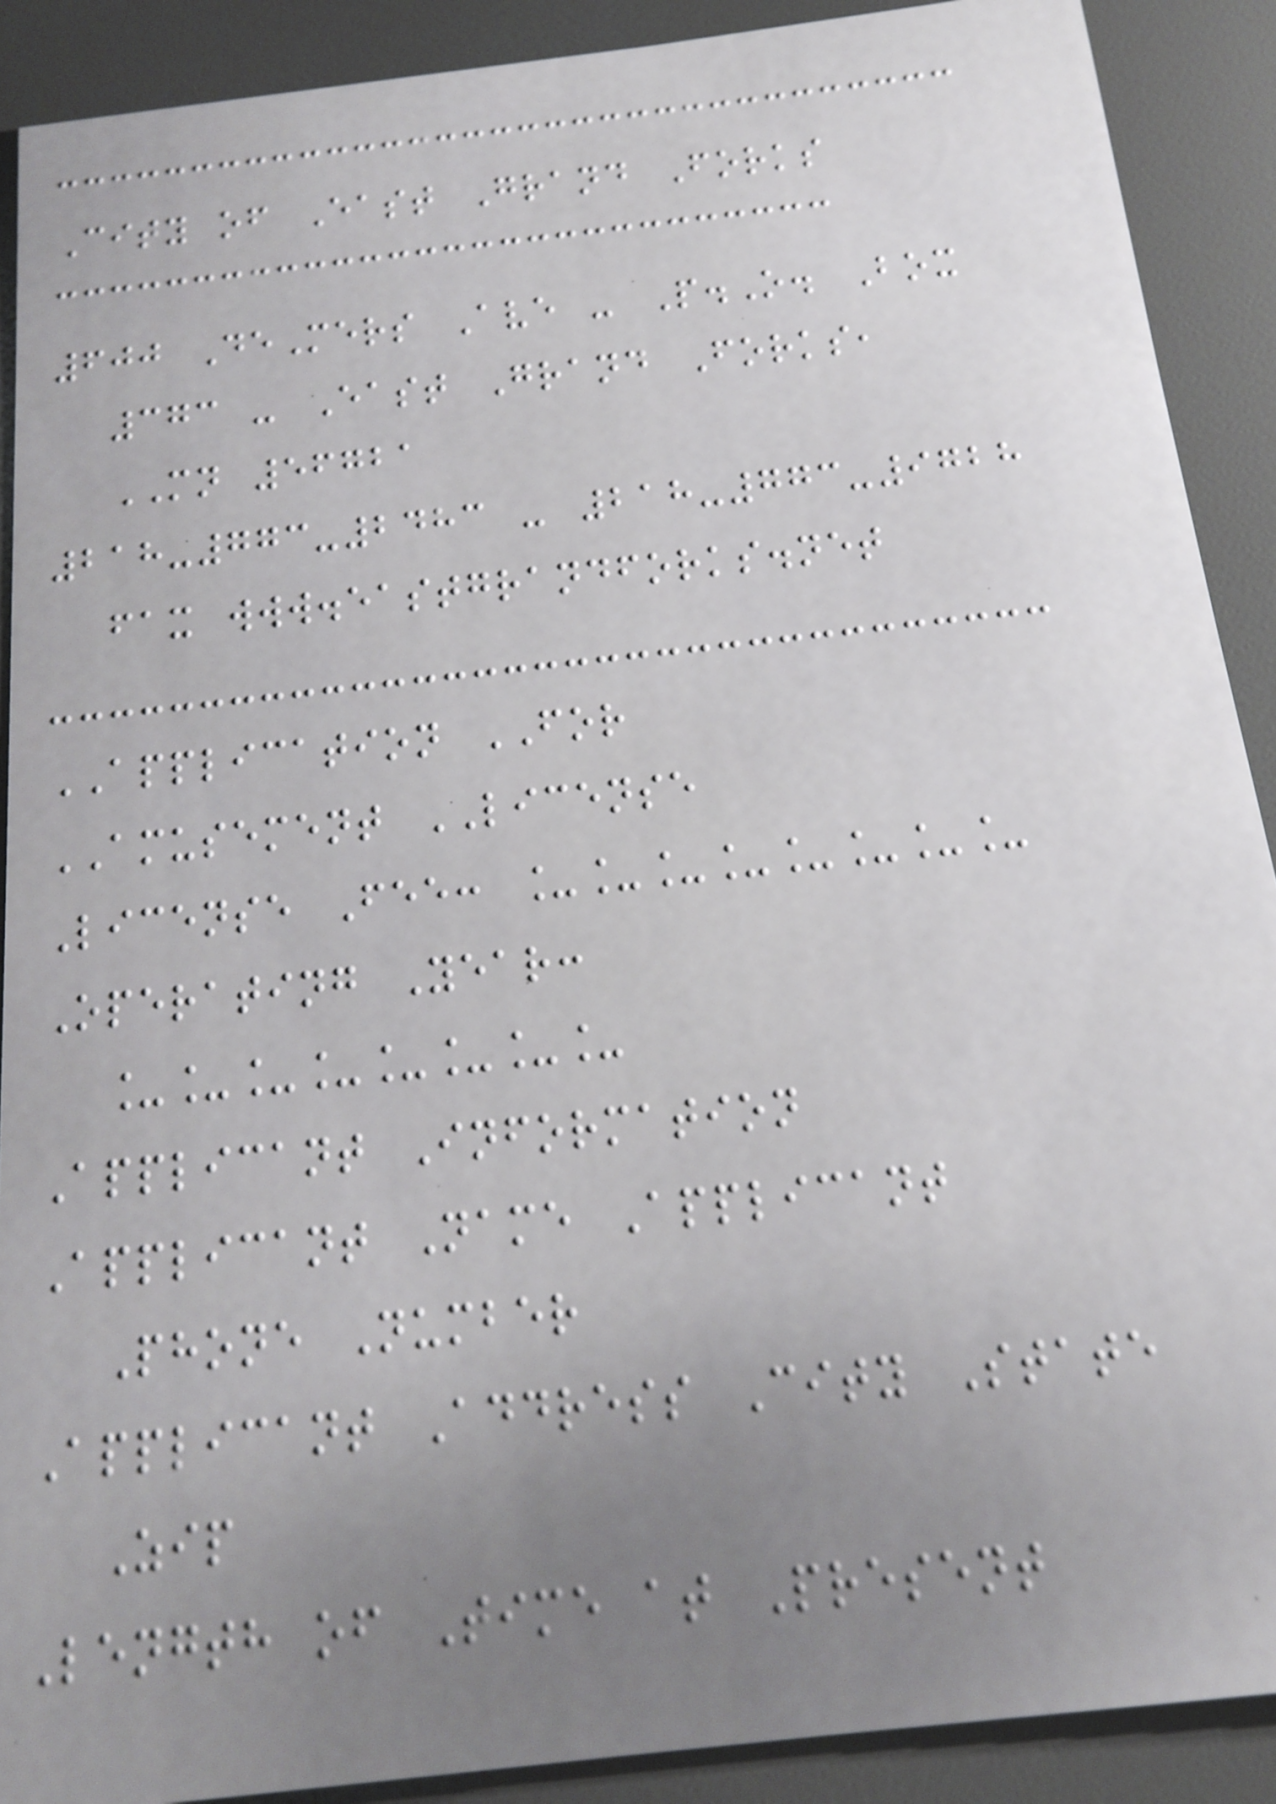City of East Grand Forks
600 DeMers Ave - P.O. Box
373 - East Grand Forks,
MN 56721
218-773-2483 - 218-773-9728
fax www.eastgrandforks.net
APPLICATION FOR
AMUSEMENT LICENSE
License Fee: ________
Operating Year:
________
Applicant Information
Applicant Name Applicant
Phone Number
Applicant Address City State
Zip
Length of Time at Present
